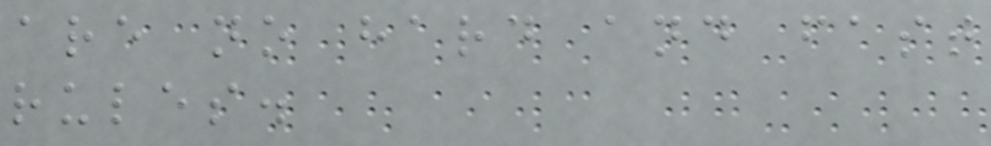are no hard and fast
rules.
